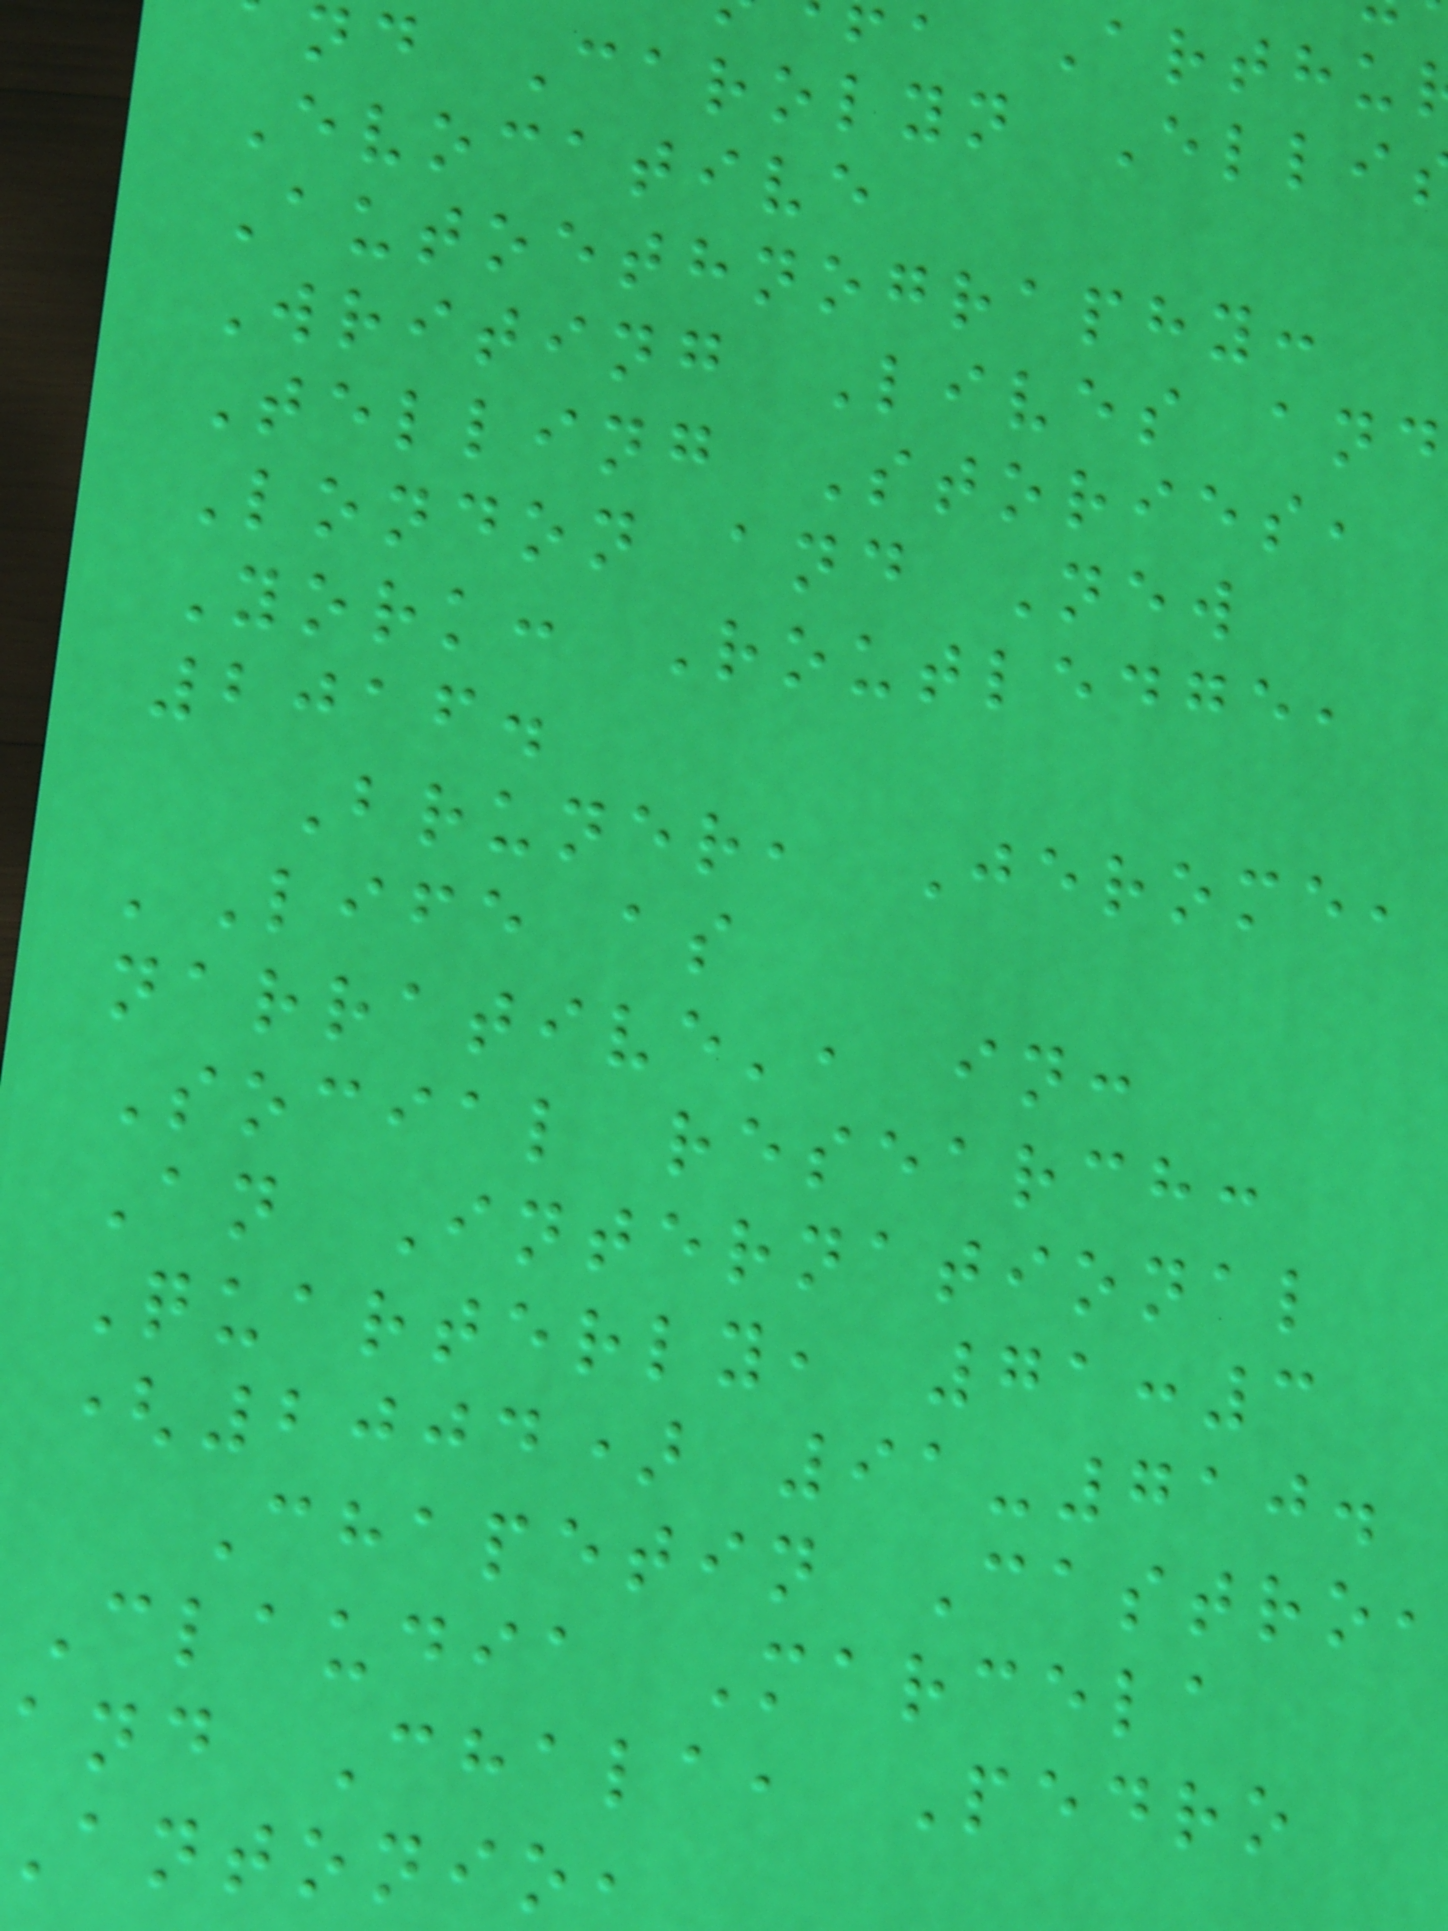Arthu
nd Carolyn Elli
Evocative
Autoethnography:
Writing Lives and
Telling Stories,
London and New
York: Routledge,
2016.
Bruner, Jerome,
'Life as
narrative', in:
Social research:
An International
Quarterly, 71:3
(2004) 91-710.
Chapetin Castro,
Claudia Marcela
and Chala, Pedro
antonio,
